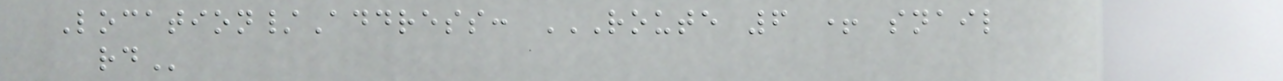Location/Address: ROUTE 6 + SNAIL
RD
